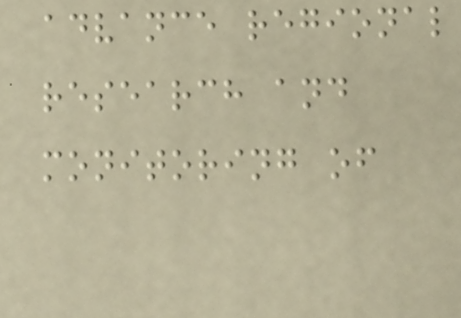advance regional
research and
monitoring of
